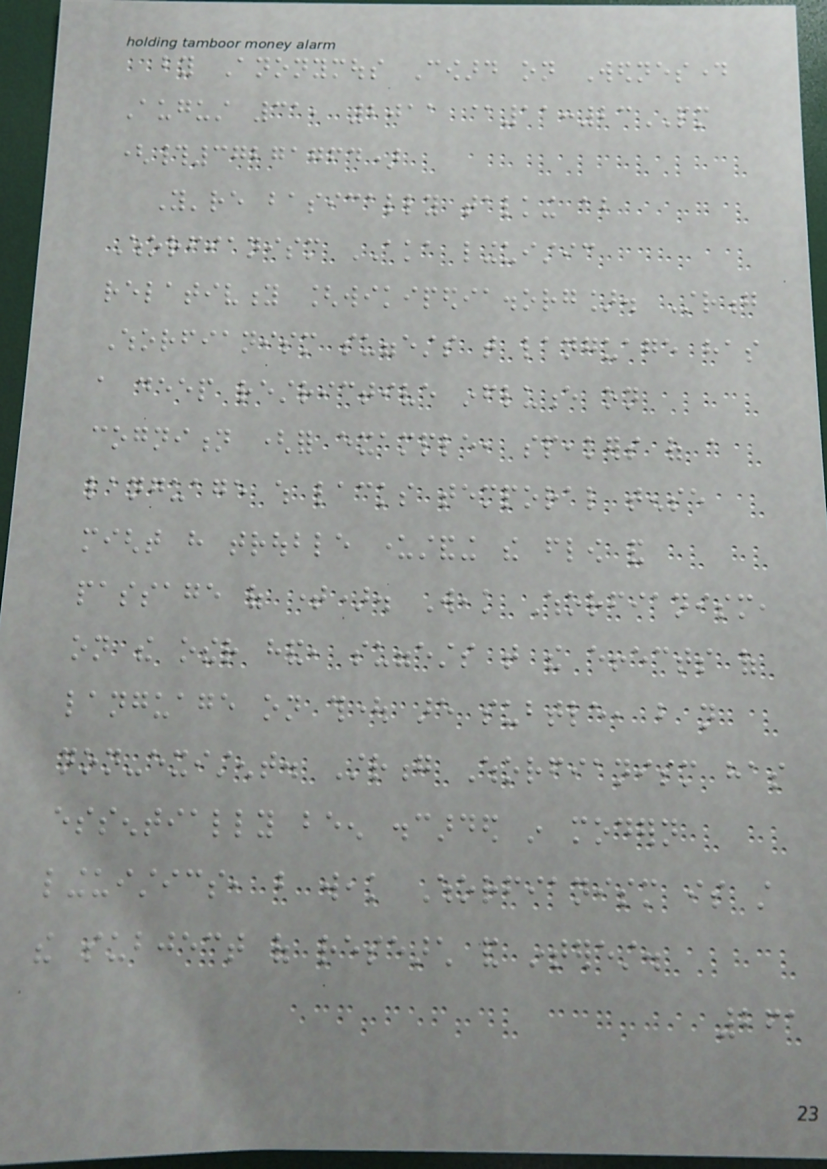by Anonymous Coward on Wednesday
August 31, 2011 @11:23PM
(#37271764)
You're basically talking about
Whorfianism AKA linguistic
relativity [wikipedia.org]. Strong
Whorfianism suggests that language has
a deep restrictive influence on
cognition (for example, speakers of a
language which lacks temporal tense
might have trouble understanding the flow and
passage of time). Weak Whorfianism,
on the other hand, suggests that the effects of
language on thought are subtle, but not
non-existent. Strong Whorfianism has
essentially been discarded in modern
linguistics, but weak Whorfianism is still
the subject of research and interest.
261
